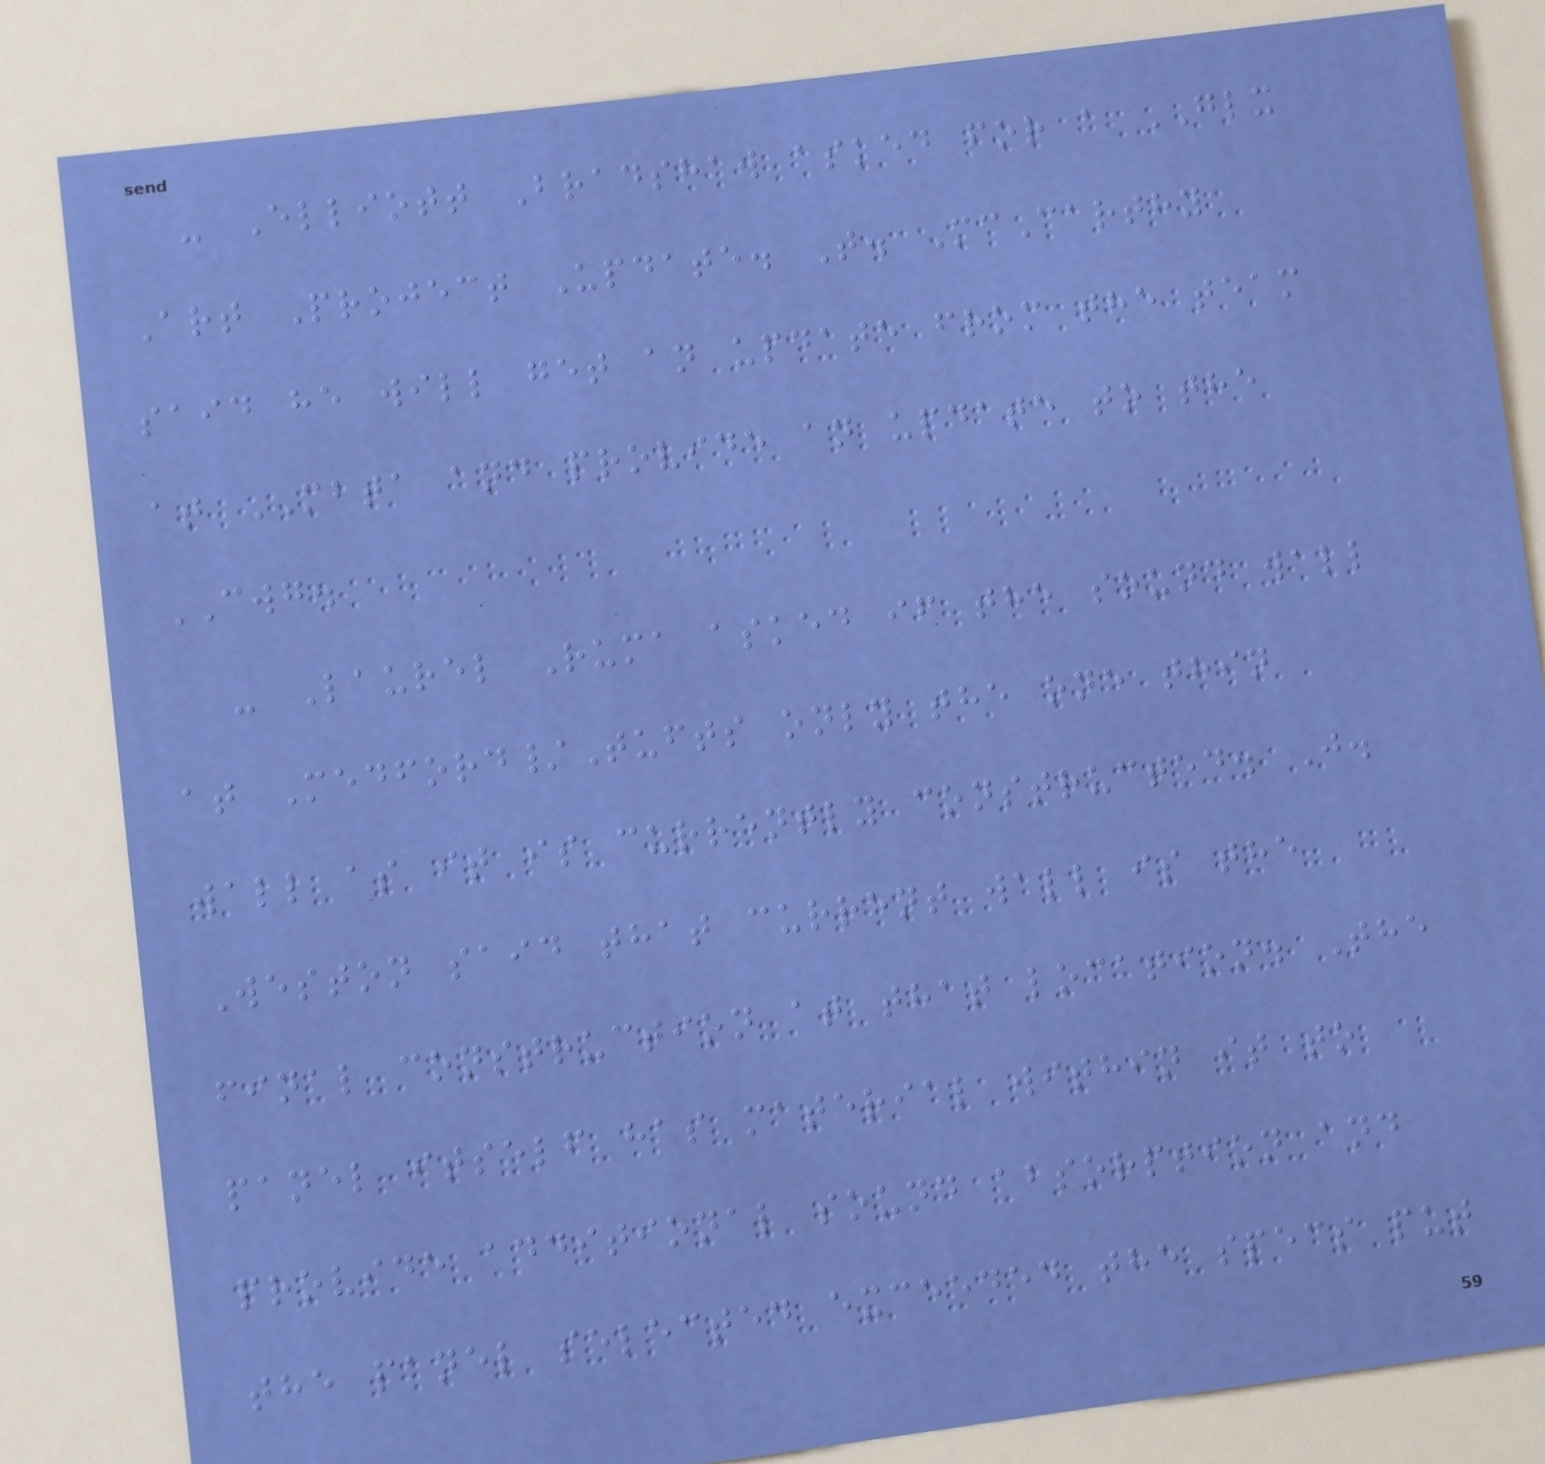- Elliott Bradshaw asked for a GLX
Art Project Update. T. McCarthy
said he will get an update from the team
at MBTA and provide an update to the
CWG.
- Laurel Ruma asked if the sound wall
at Medford/Tufts only the one thin
wall as it is currently constructed. J.
Weston said that current wall is the
final construction at that location. The
panel itself has material within it to
provide additional sound absorption and
the panel selected exceeded the specs put
